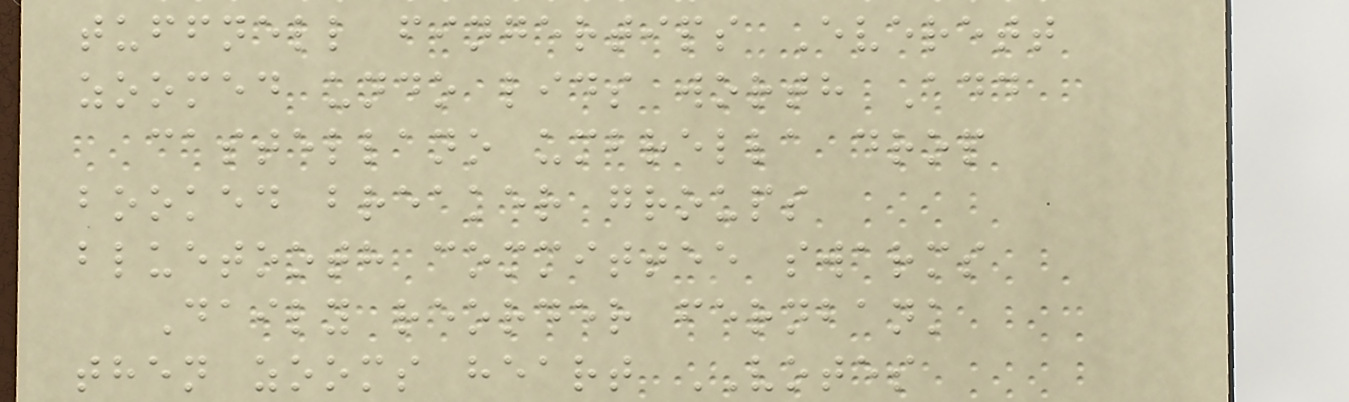tuffnell fingertips Everett
zoomed undo lids worth Add
castellano umbrella drop
booked breaker groups
bluetooth committee swarms
Daily reorder fernbank
then zooms heart VOTES
